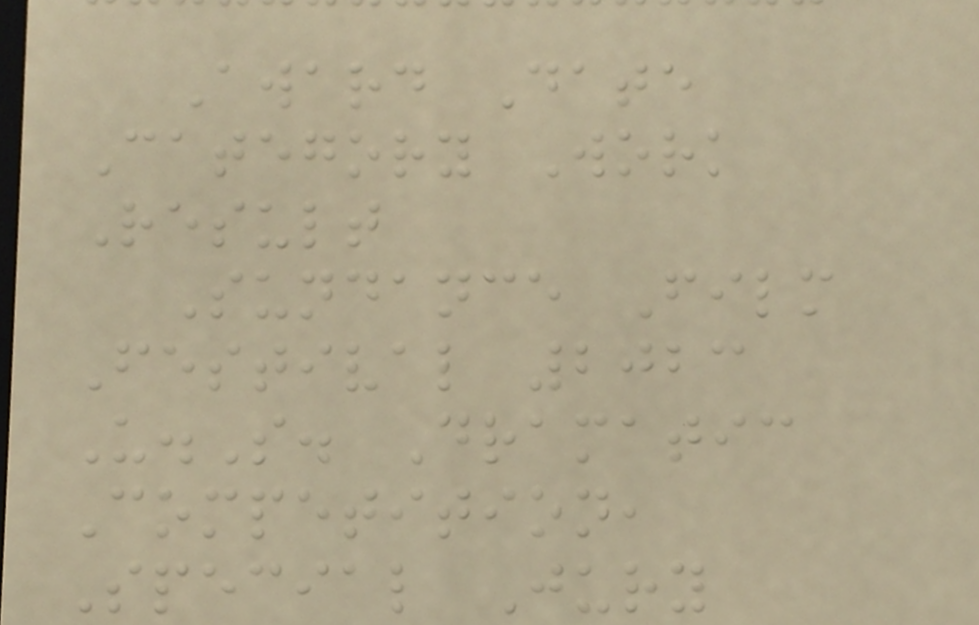Award Date
Category Work
Result
Sundance Film
Festival 2023
U.S. Dramatic
Competition,
Special Jury
